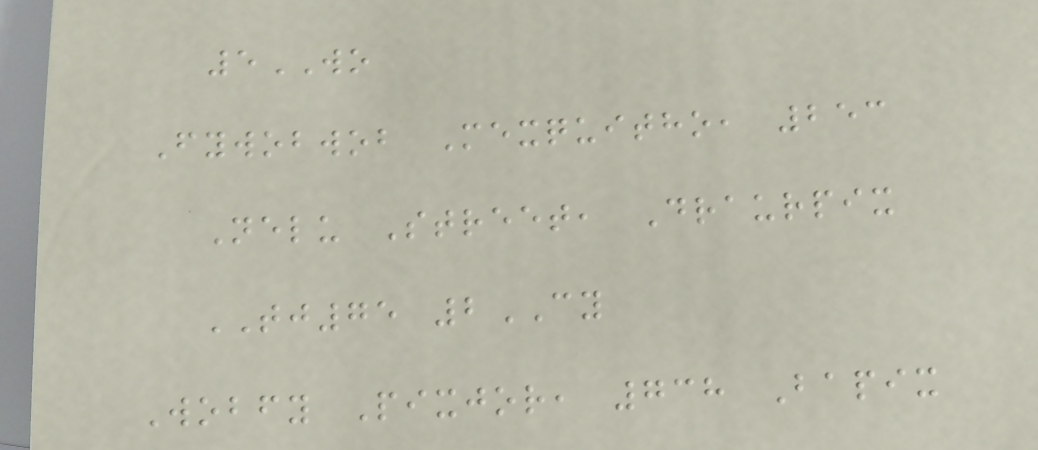5WO
Fywobwob Mexquitho, 253
Nelu Street, Draurpix
TJ75 2CY
Wobfy Pixjor, 738 Bapix
